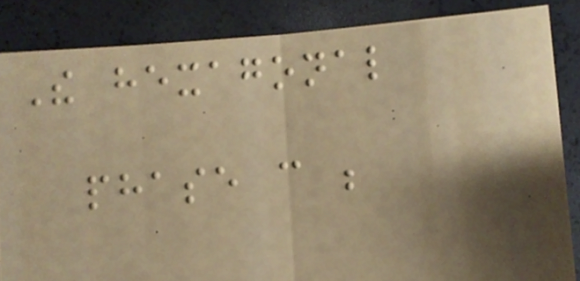The hexagonal
phase can be
